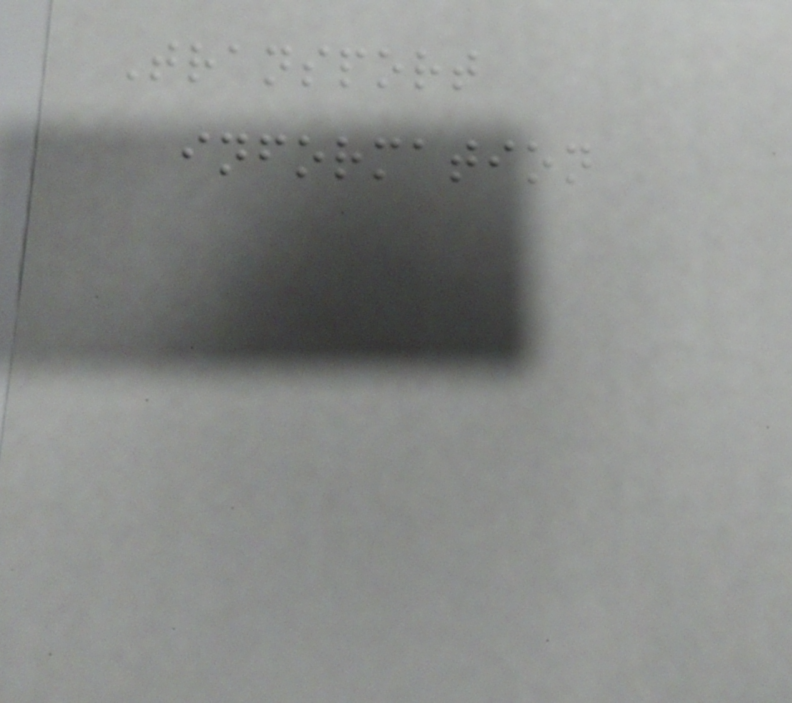Transport
information
